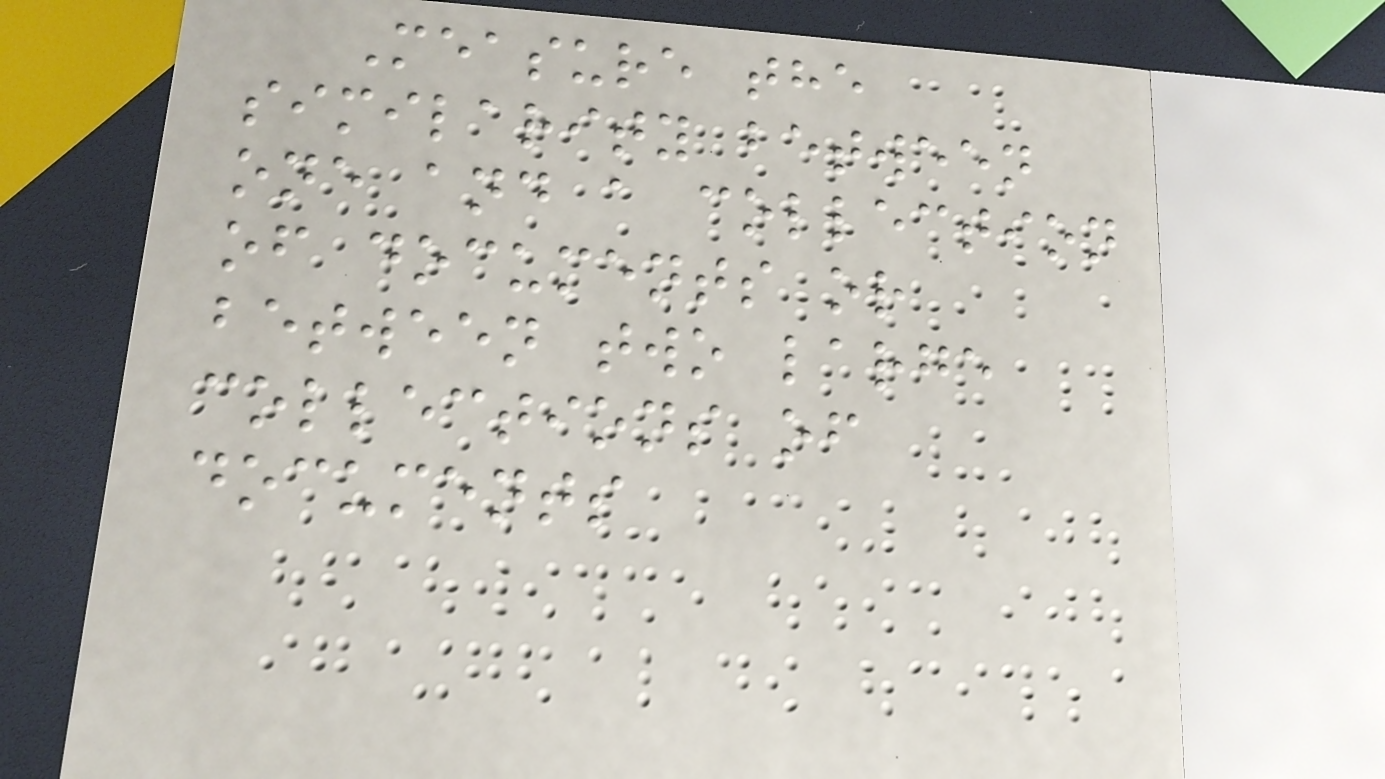Measure the
similarity between
one and a collection
of documents or
between two large
collections of
documents
